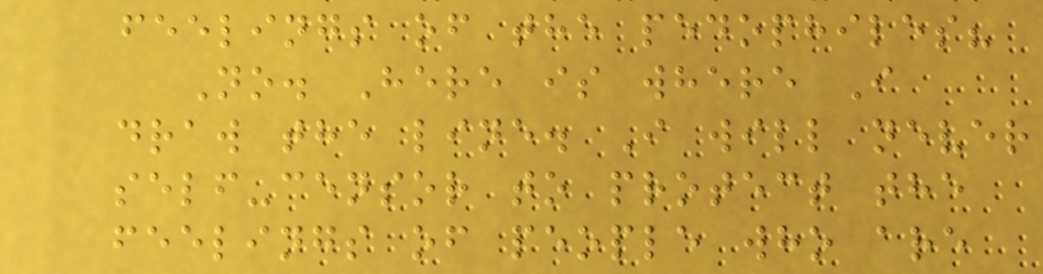feelings of the pedophiles?
No. Here is where I
draw the line. I will never
self-censor to protect the
feelings of people who are
